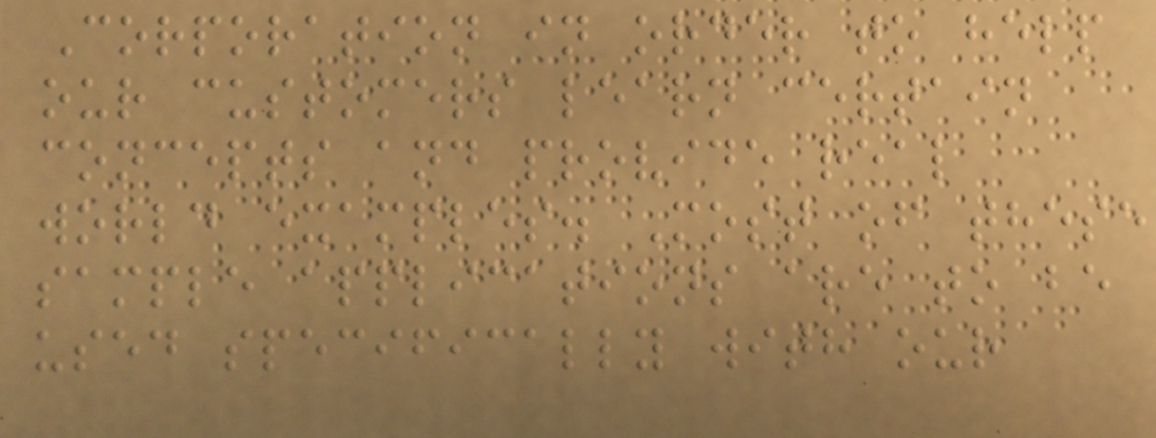Corporation in order to help
our customers learn certain
concepts and provide real
world examples. Most of these
sample applications are to be
used specifically with our
